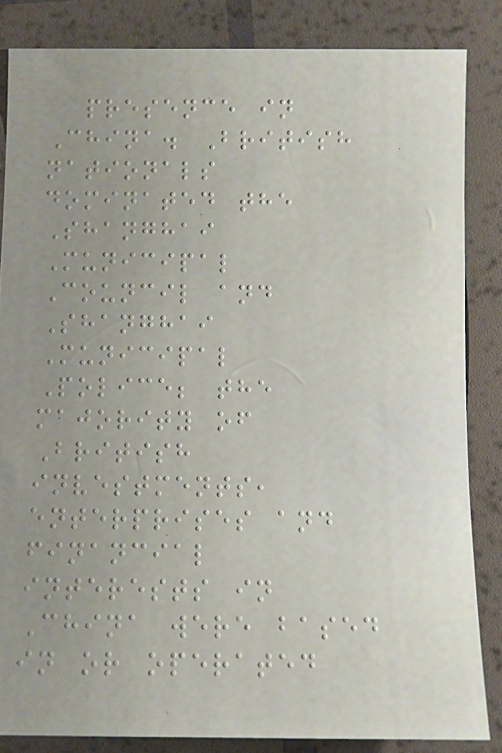presence in
China. British
nationals
dominated the
Shanghai
Municipal
Council and
Shanghai
Municipal
Police; the
majority of
British
investments,
enterprises and
financial
interests in
China were based
in or operated
